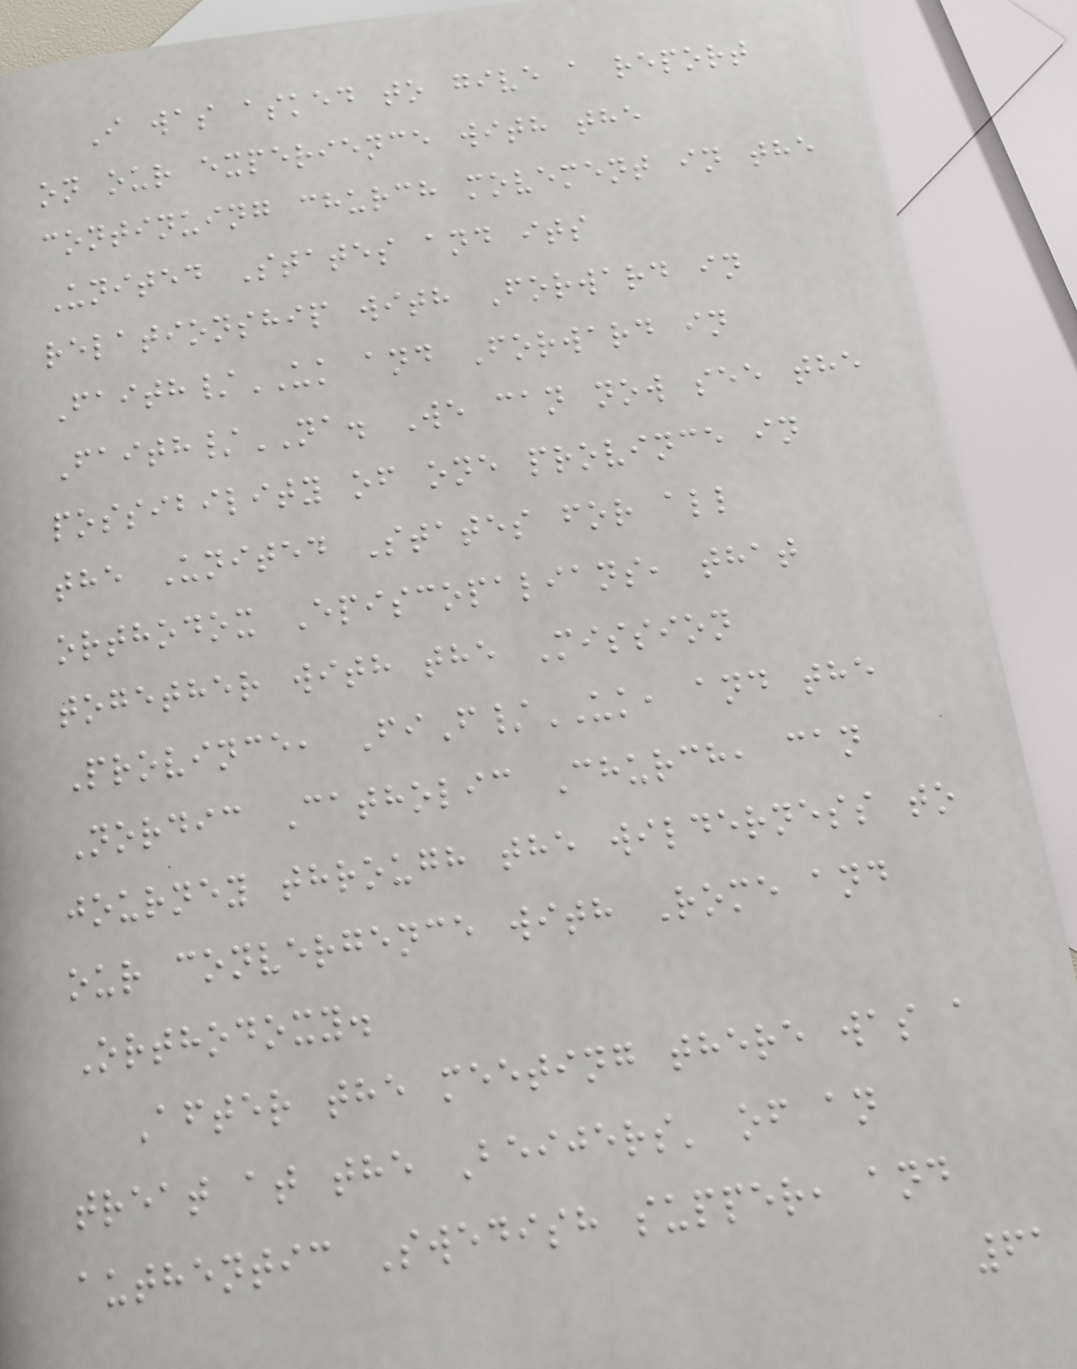I was asked to give a report
on our experience with the
continuing church movement in the
United States and its
relationship with Forward in
Faith/UK and Forward in
Faith/NA. We can now see the
possibility of one province in
the United States for all
orthodox Episcopalians, that
together with the Mission
Province, FiF/UK, and the
Nordic Catholic Church, can
journey through the wilderness to
our convergence with Rome and
Orthodoxy.
After the meeting there was a
treat at the Beijers' of an
authentic Swedish supper, and
61
